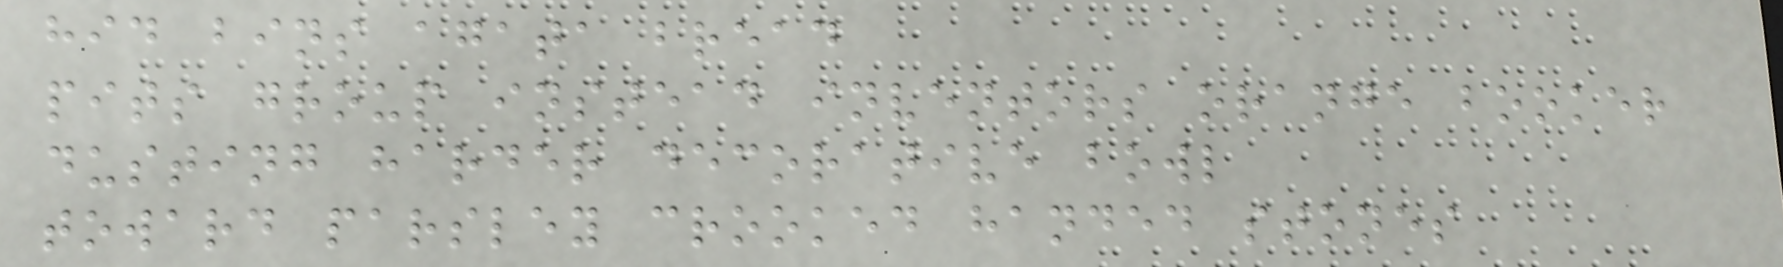hid bins agata bread
pits group instead inventors orange booker
dusting harder decorative bowl
toward parsley crooked handed stones
